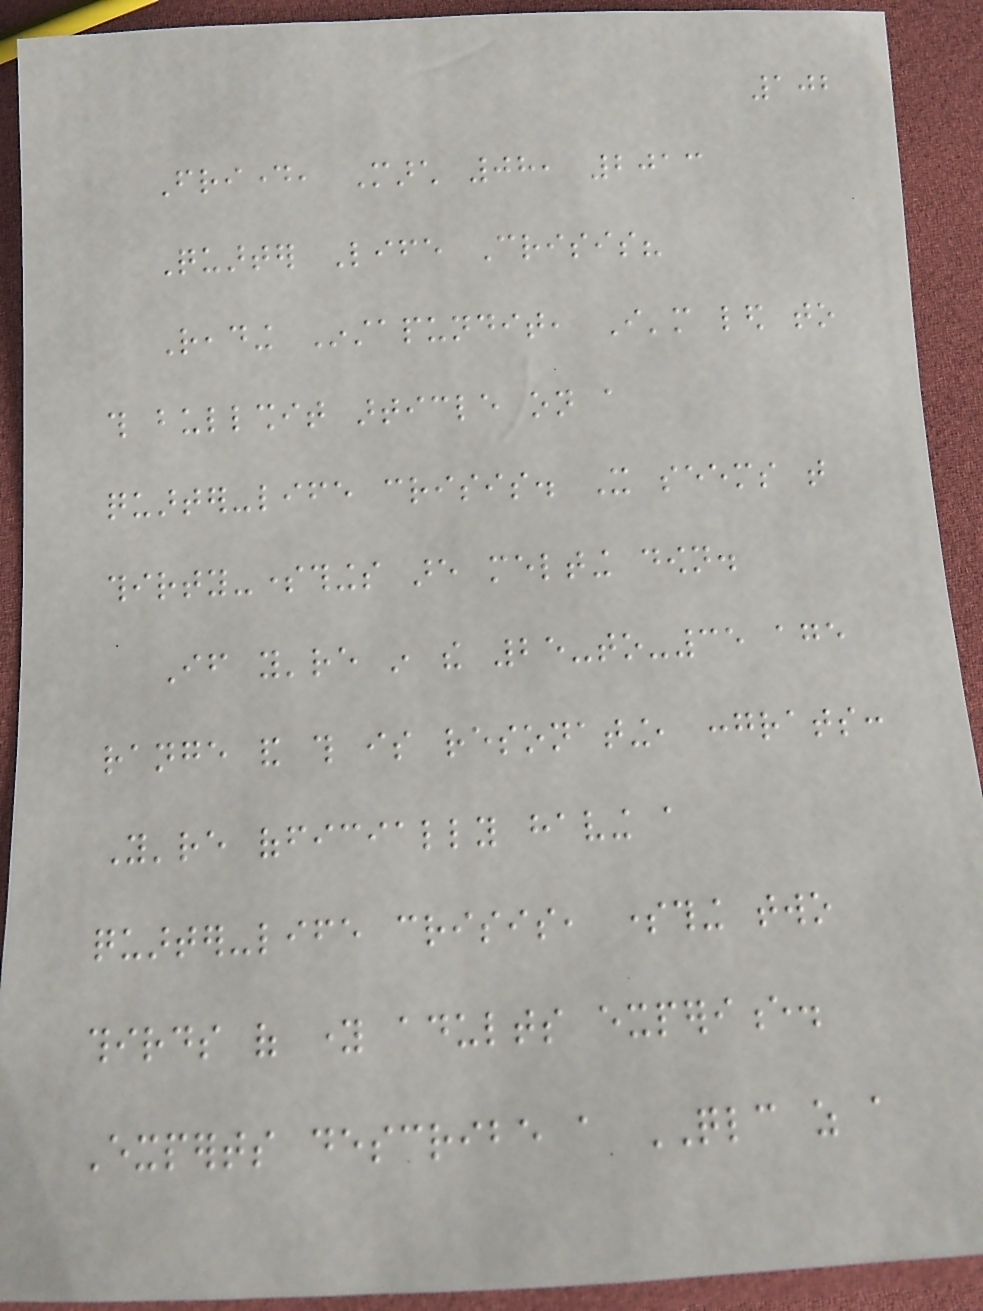102
Friday, March 08, 2013
Quarter Life Crisis?
Reading Instapundit, I'm led to
this bullshit article on a
quarter-life crisis. It seems that
thirty-somethings are melting down.
If you're in the 25-to-35 age
range and this is resonating, congrats:
You're officially having a
quarter-life crisis, something two
thirds of young adults experience.
Experts describe a QLC as a
